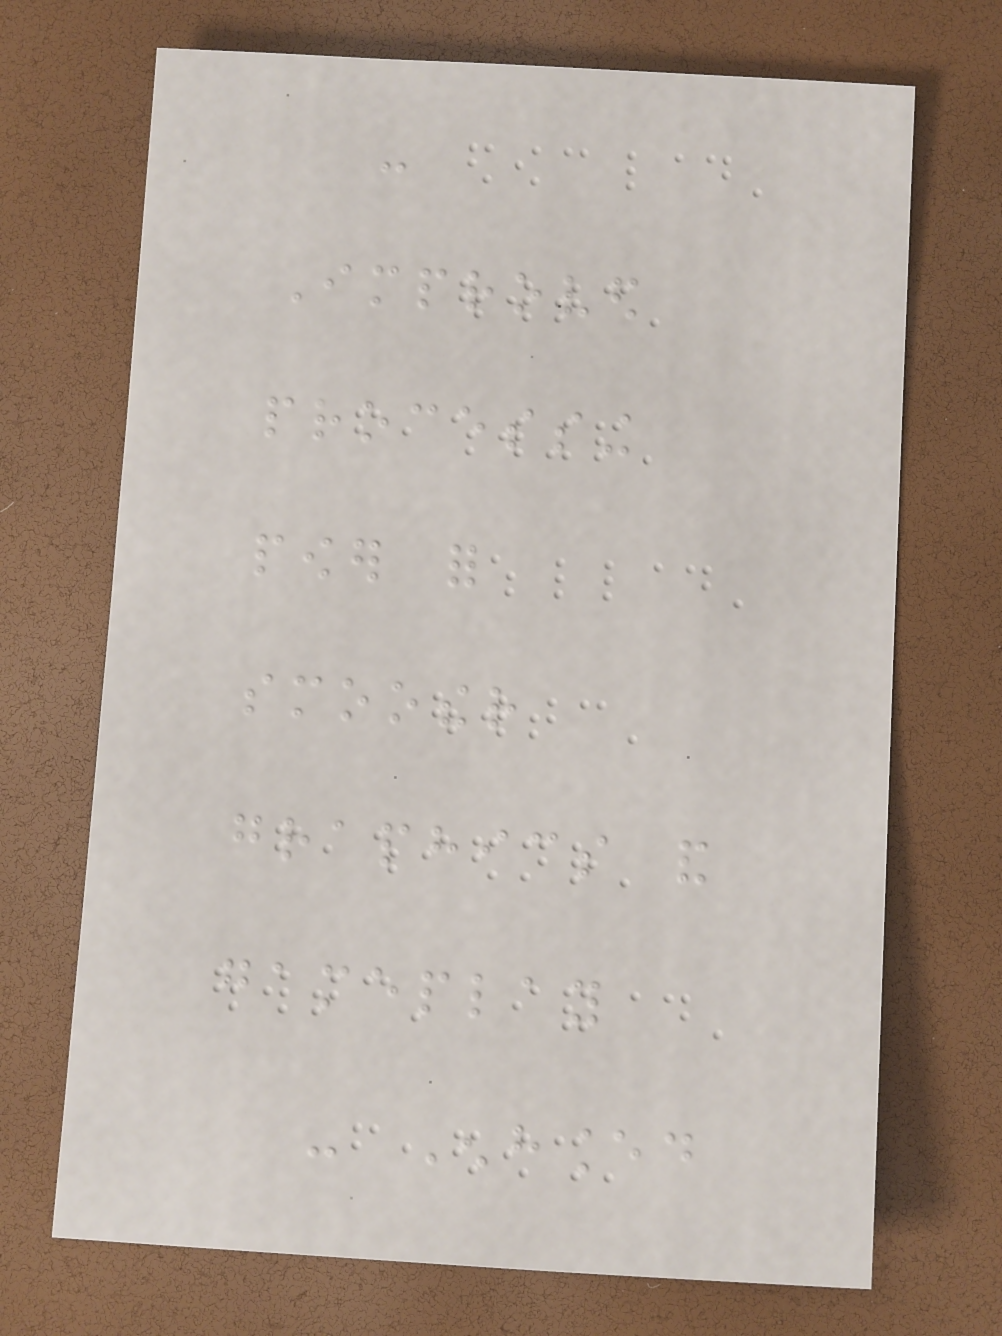-
Improved
processing
power for
smoother
graphics and
gameplay
- Enhanced
